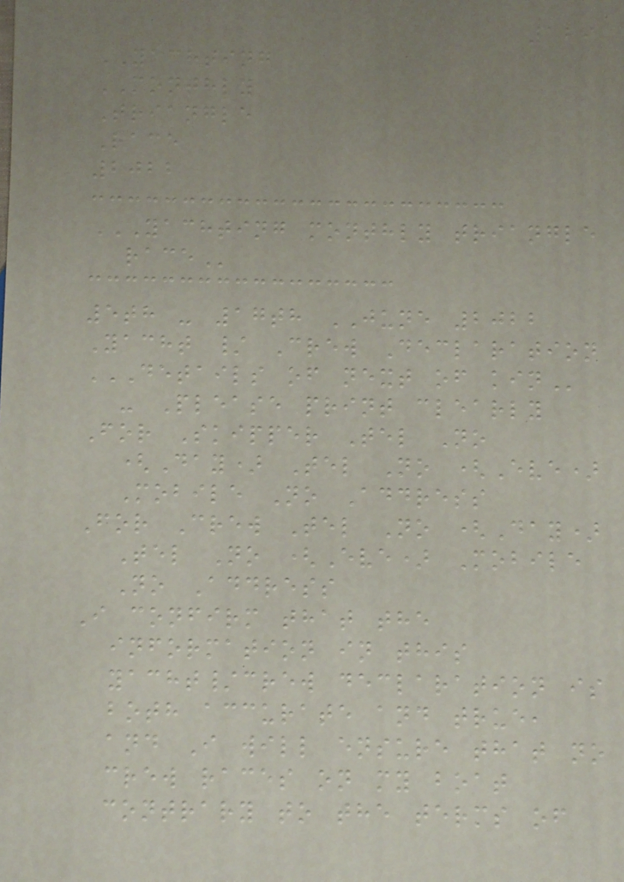129
YACHTING
MONTHLY
Triangle
Race
2022
YACHTING MONTHLY TRIANGLE
RACE
5th - 17th JUNE 2022
Yacht / Crew Declaration
DETAILS OF NEXT OF KIN
- Please print clearly
For Skipper Tel No
(Day) Tel No (Eve)
Mobile No Address
For Crew Tel No (Day)
Tel No (Eve) Mobile
No Address
I confirm that the
information in this
yacht/crew declaration is
both accurate and true,
and I will ensure that no
crew races on my boat
contrary to the terms of
